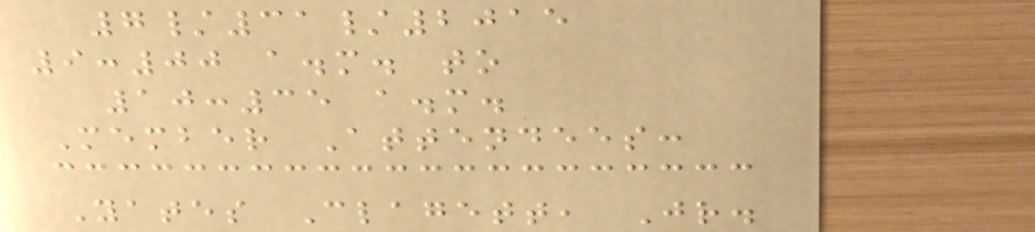7/31/2015
9:00 a.m. to
10:35 a.m.
Member Attendees:
Yates Clagett, Jr.
